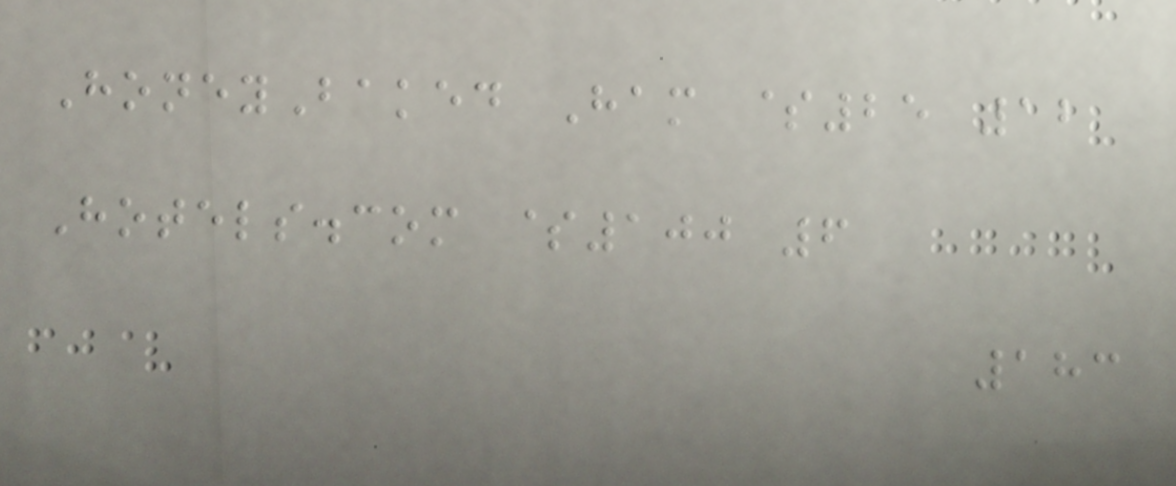HoneyBaked Ham $25 12
Hotels.com $100 6
183
